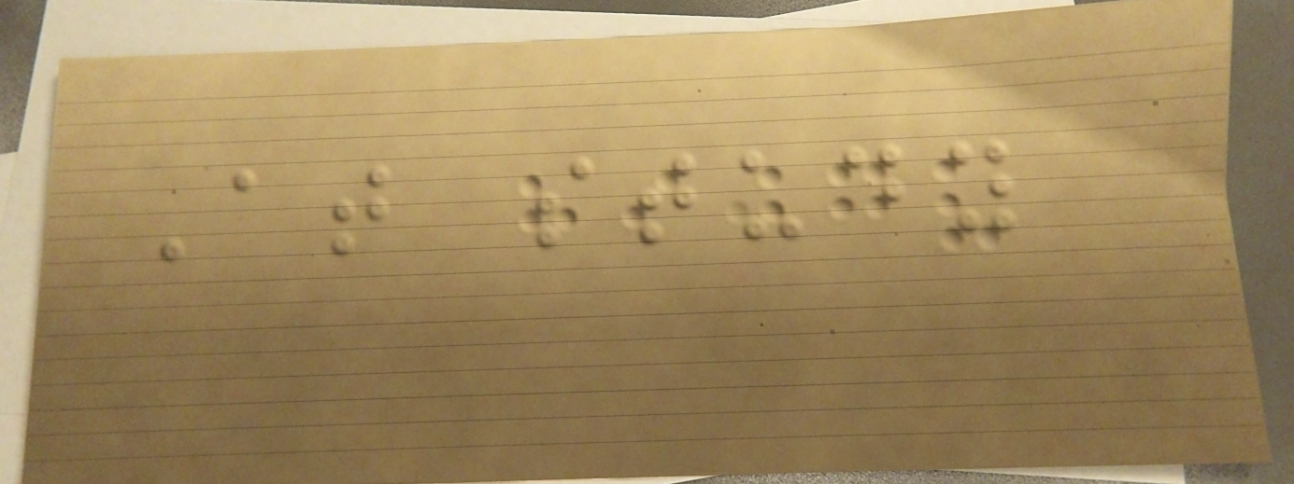At study
